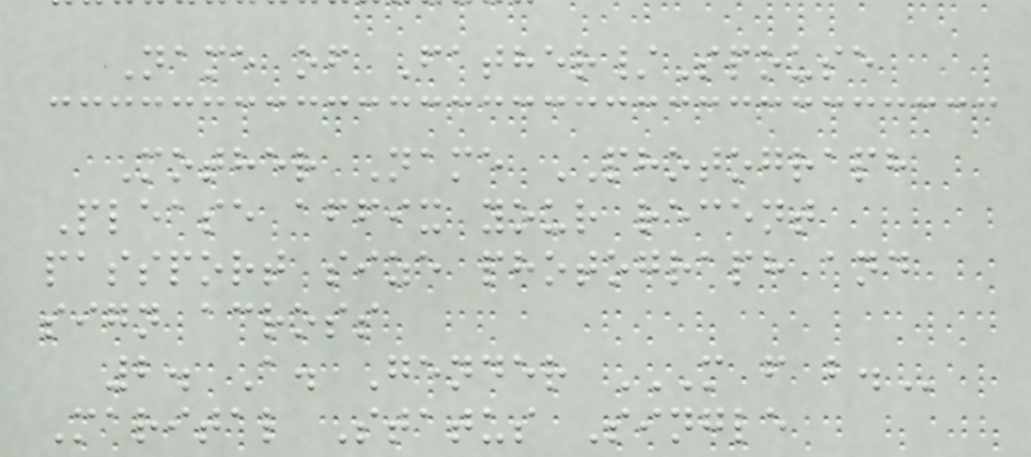Name of Father/Spouse
Mother Name PHOTOGRAPH
Please affix your recent
passport size photograph and
sign across
2. A. Gender M F B.
Marital Status Single
